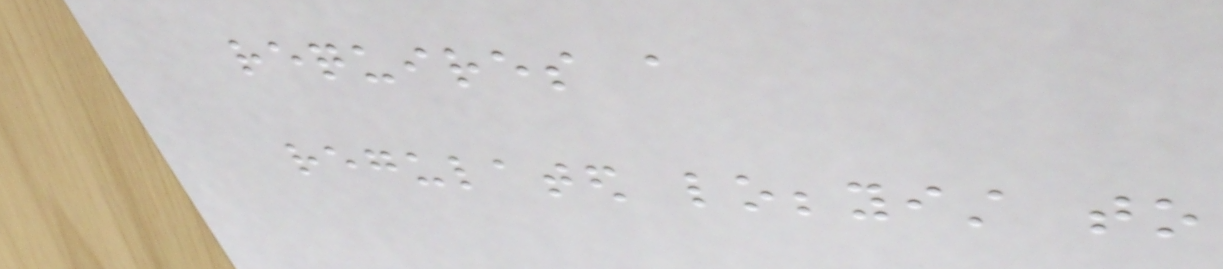requires a
regulated lobbyist to
